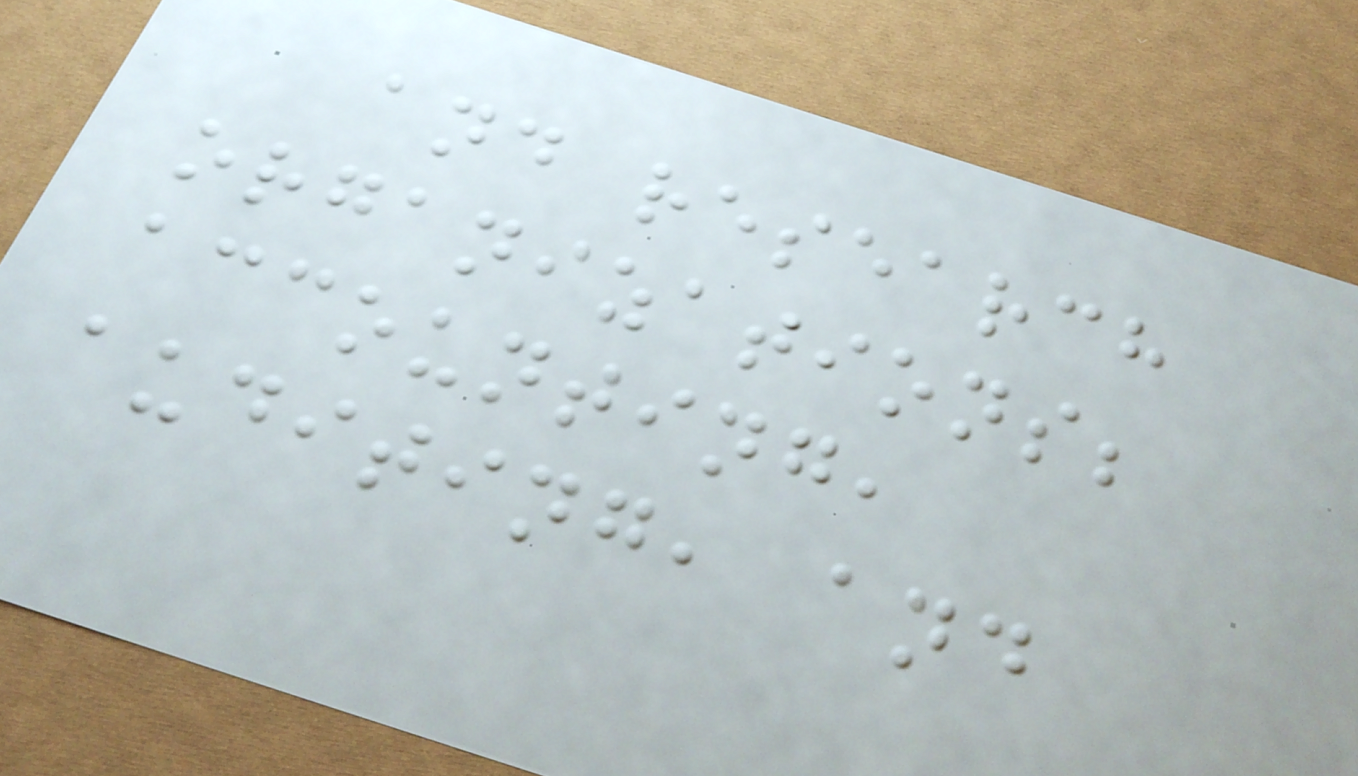and research
organizations;
accounting,
auditing, and
